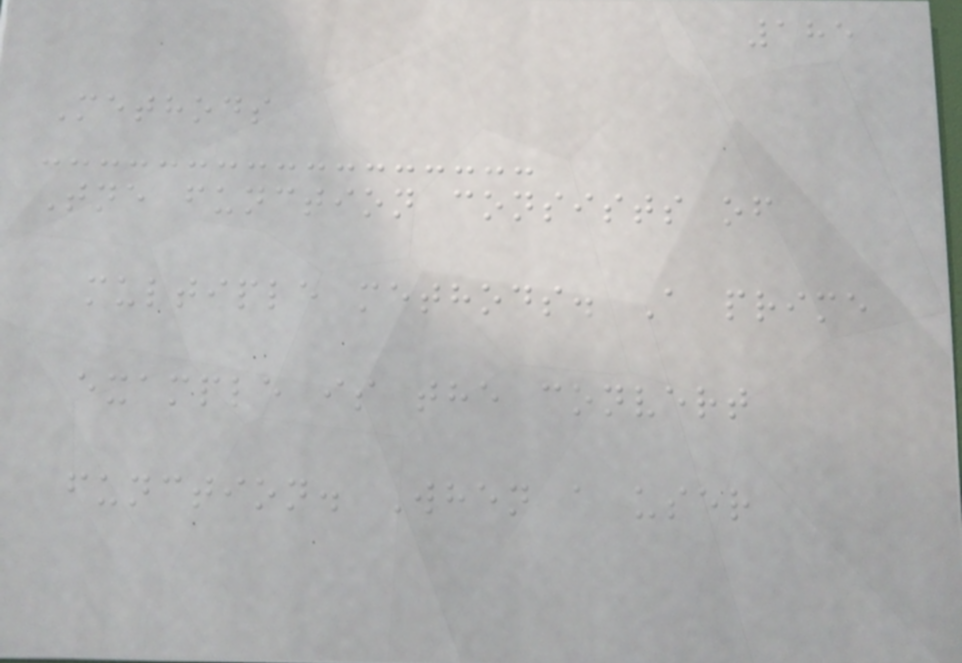185
Methods
Tne function consists of
multiple methods. A prime
example is the convert
function. When a user
